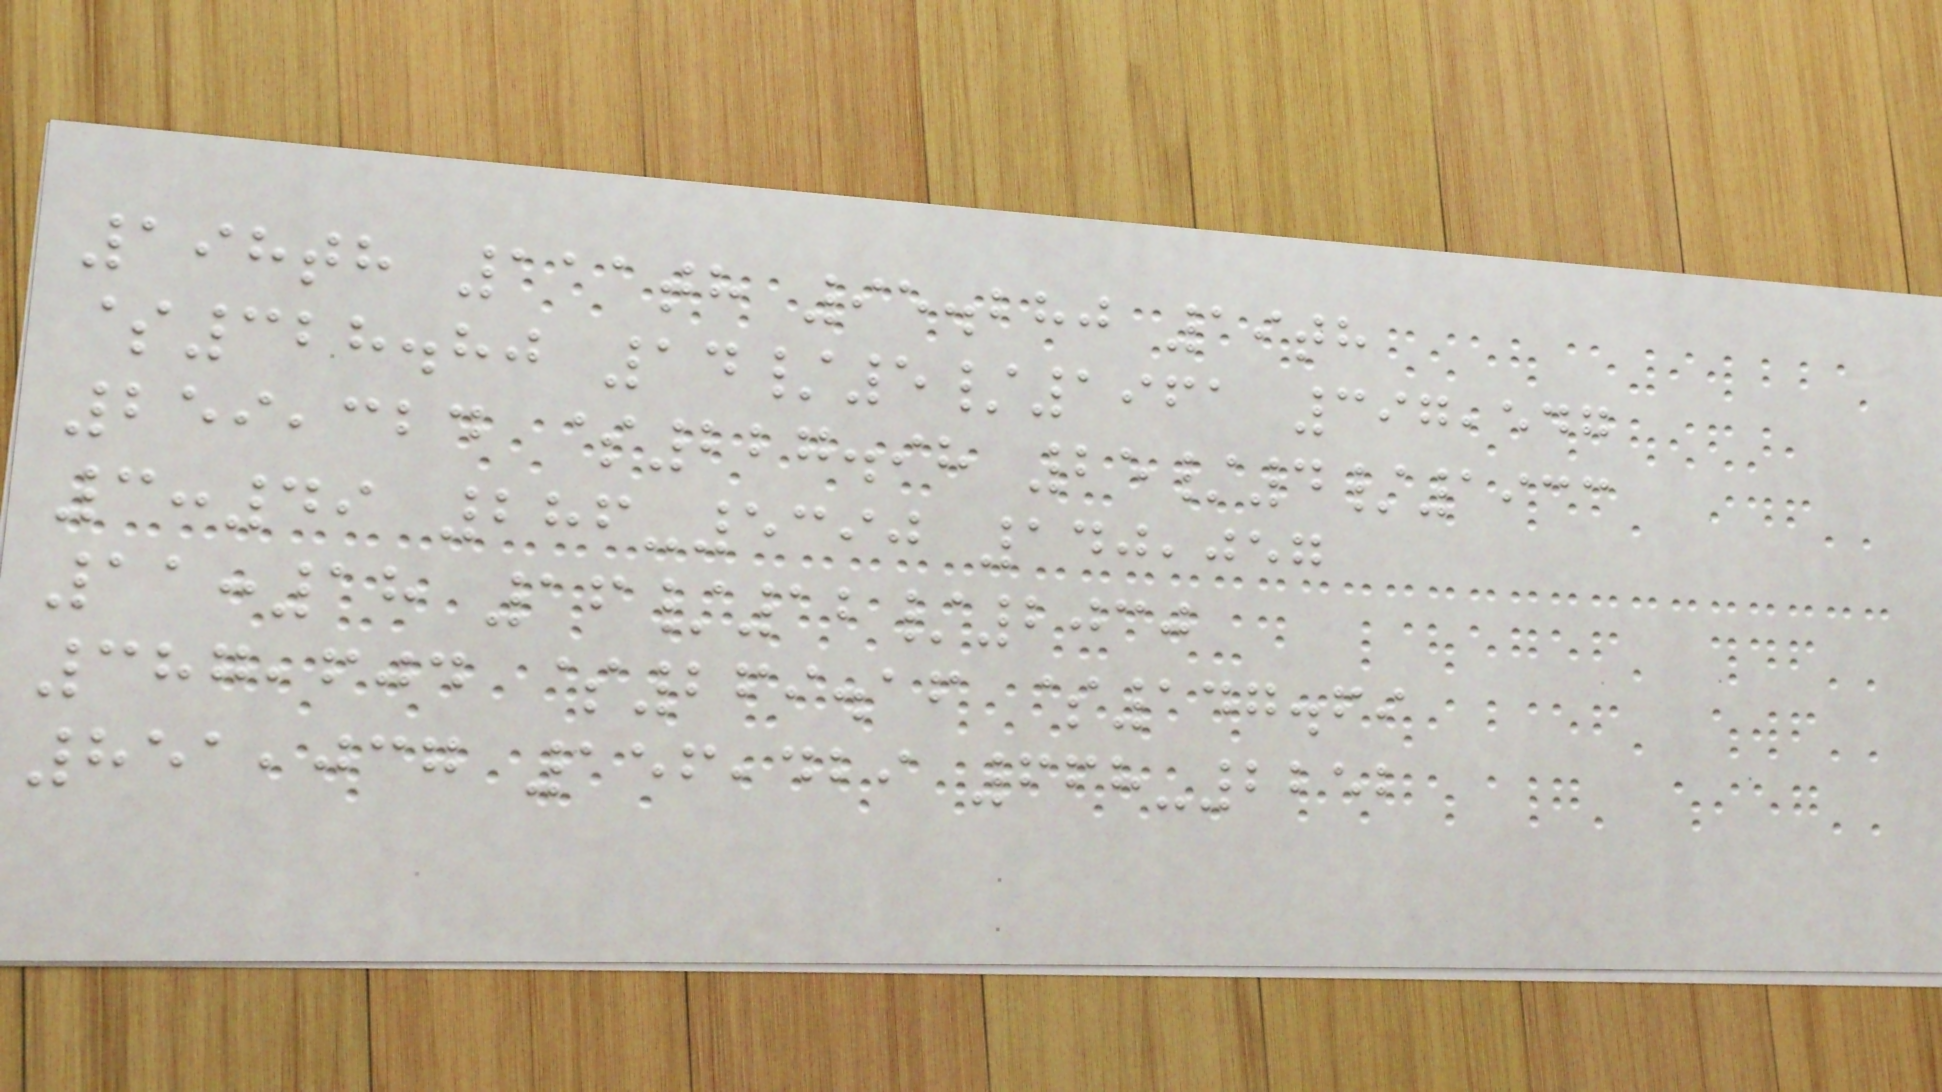198th 111th 95.280 19th
$328.80 14/5/1961 397,547
259,324 $227.98 25/4/1933
3:49 286-5390 140,057
11:18 16/12/2030
387,604 $269.16 $147.69
851,037 156,429 668-2252
